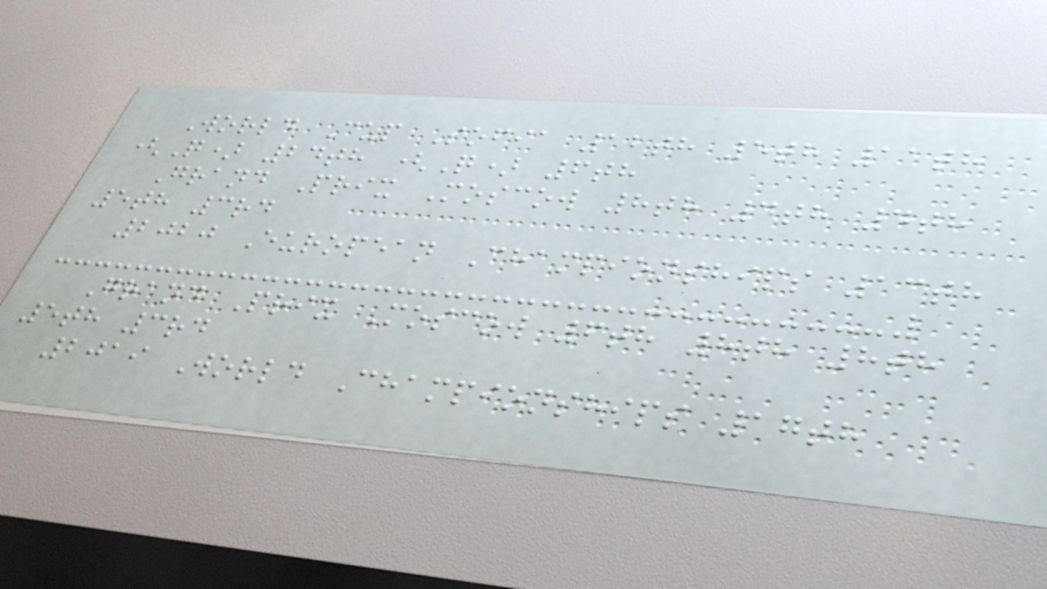World Cup Sofia 12th 5th 11th
(Q) 24th (Q) 6th
Grand Prix Moscow 8th 4th 4th
5th 3rd
2020 European Championships 13th
Grand Prix Moscow 6th 8th 8th
5th 3rd
2019 World Championships 17th
